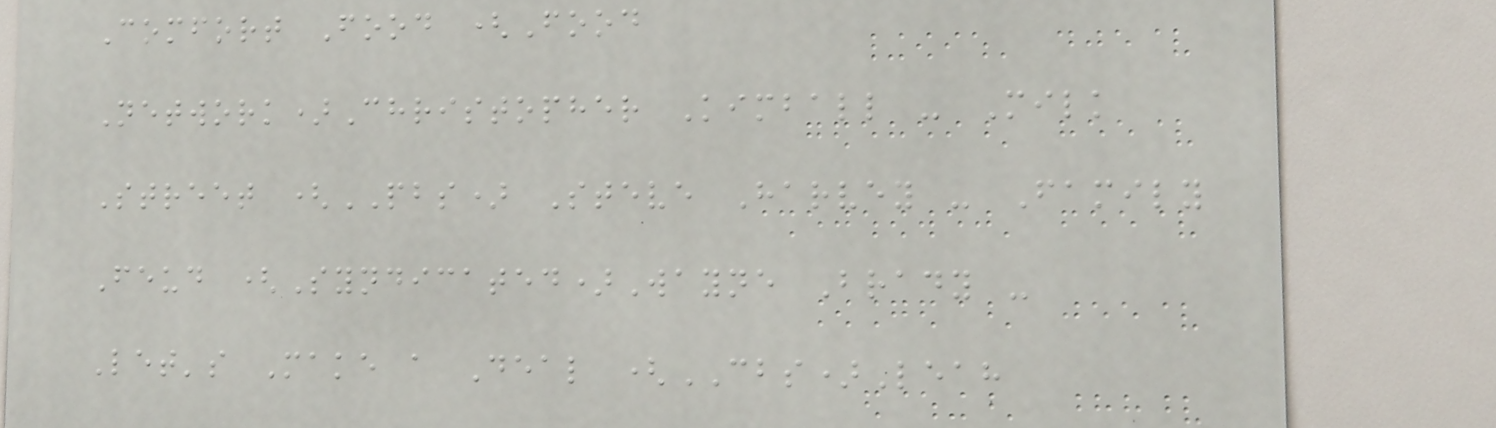Comfort Food (Food
Network)Christopher Kimball - Milk
Street (PBS) Steve Harvey - Family
Feud (Syndicated)Wayne Brady -
Let's Make a Deal (CBS)Leah
